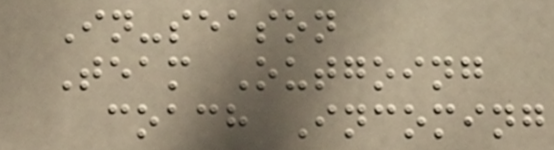In-season
Team Outgoing
coach Incoming
